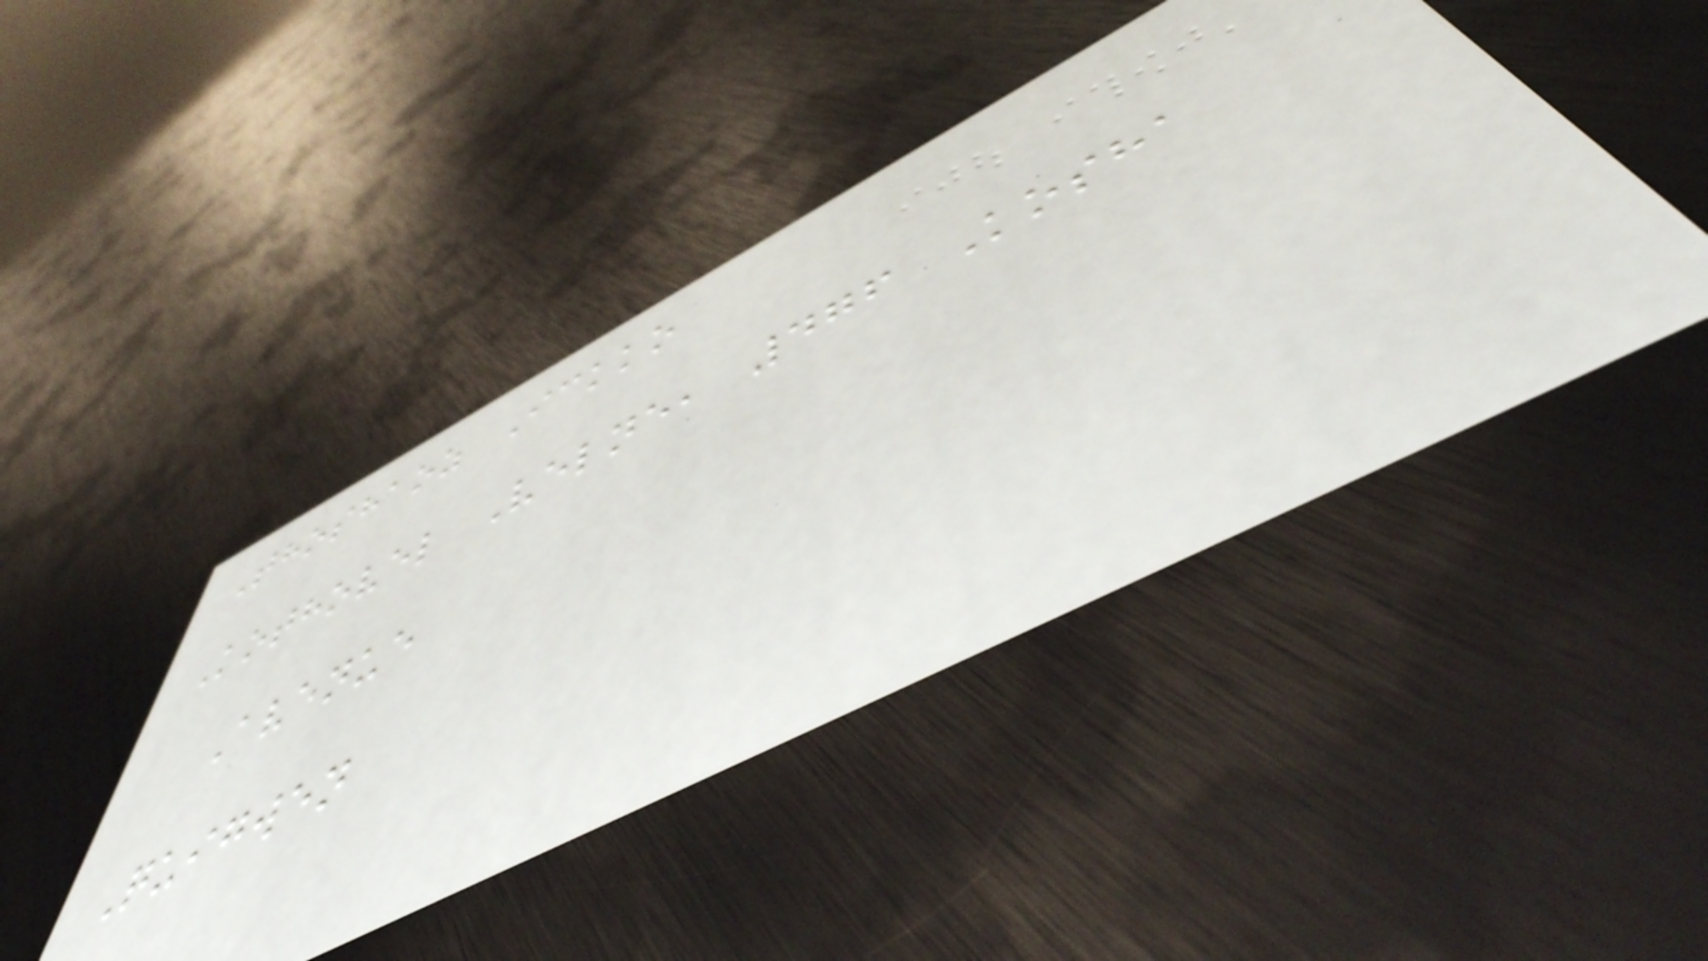Thoshaoz Ickko
Kothovel Velne, 476 Kosha
Avenue
Quigwen
